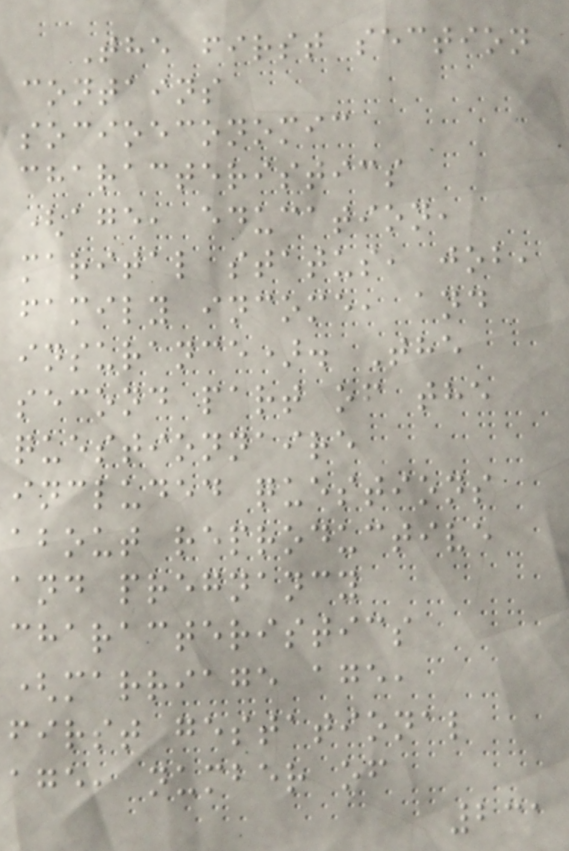The first section
contains
socioeconomic
characteristics
(age, education,
marital status, job,
family income, and
insurance). The
second part of the
questionnaire
included questions
about reproductive
and pregnancy
characteristics
(marriage age,
first gestational
age, number of
231
